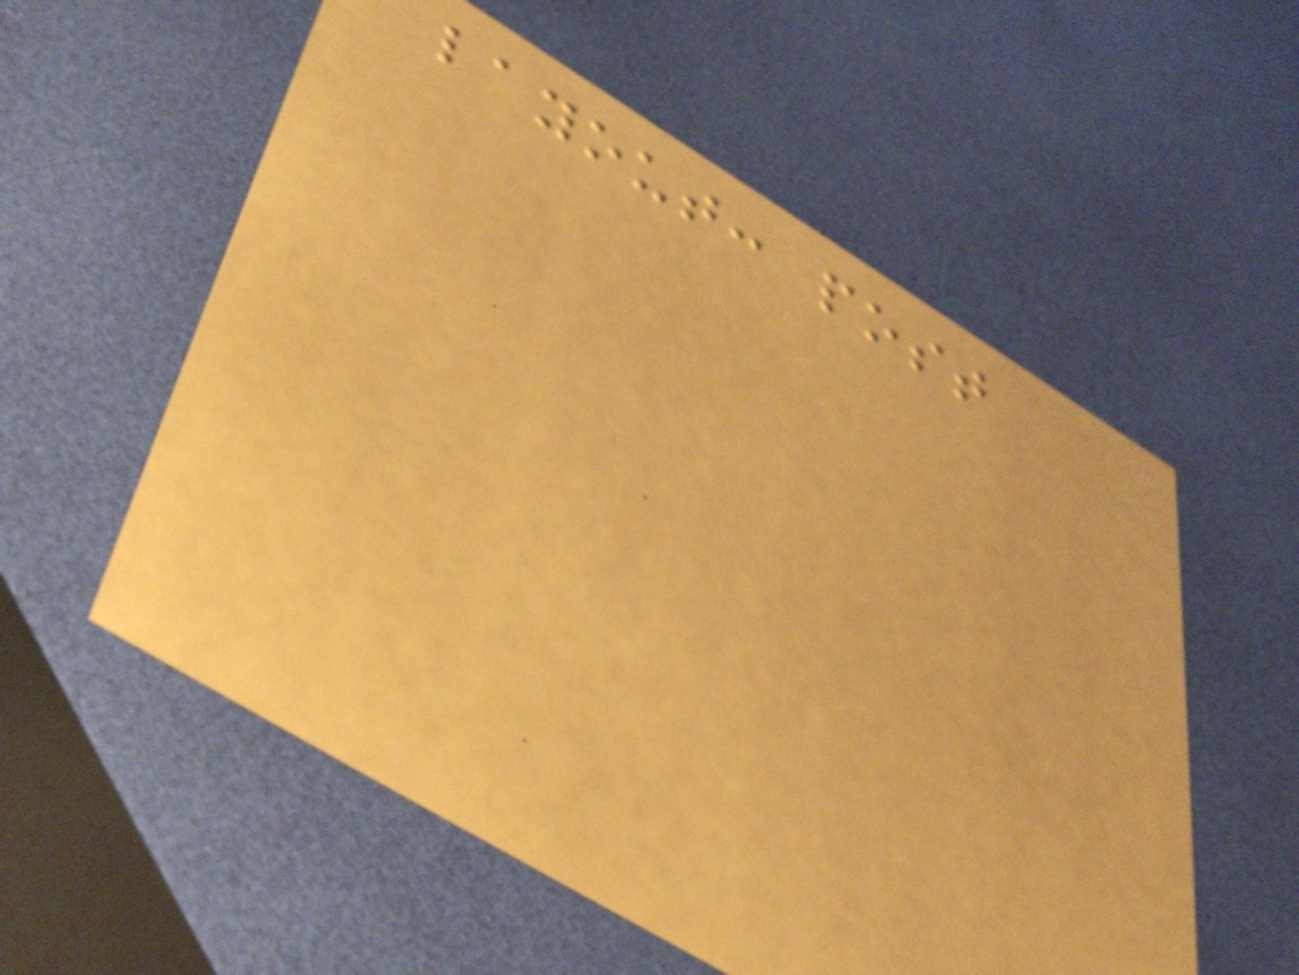layout: post
